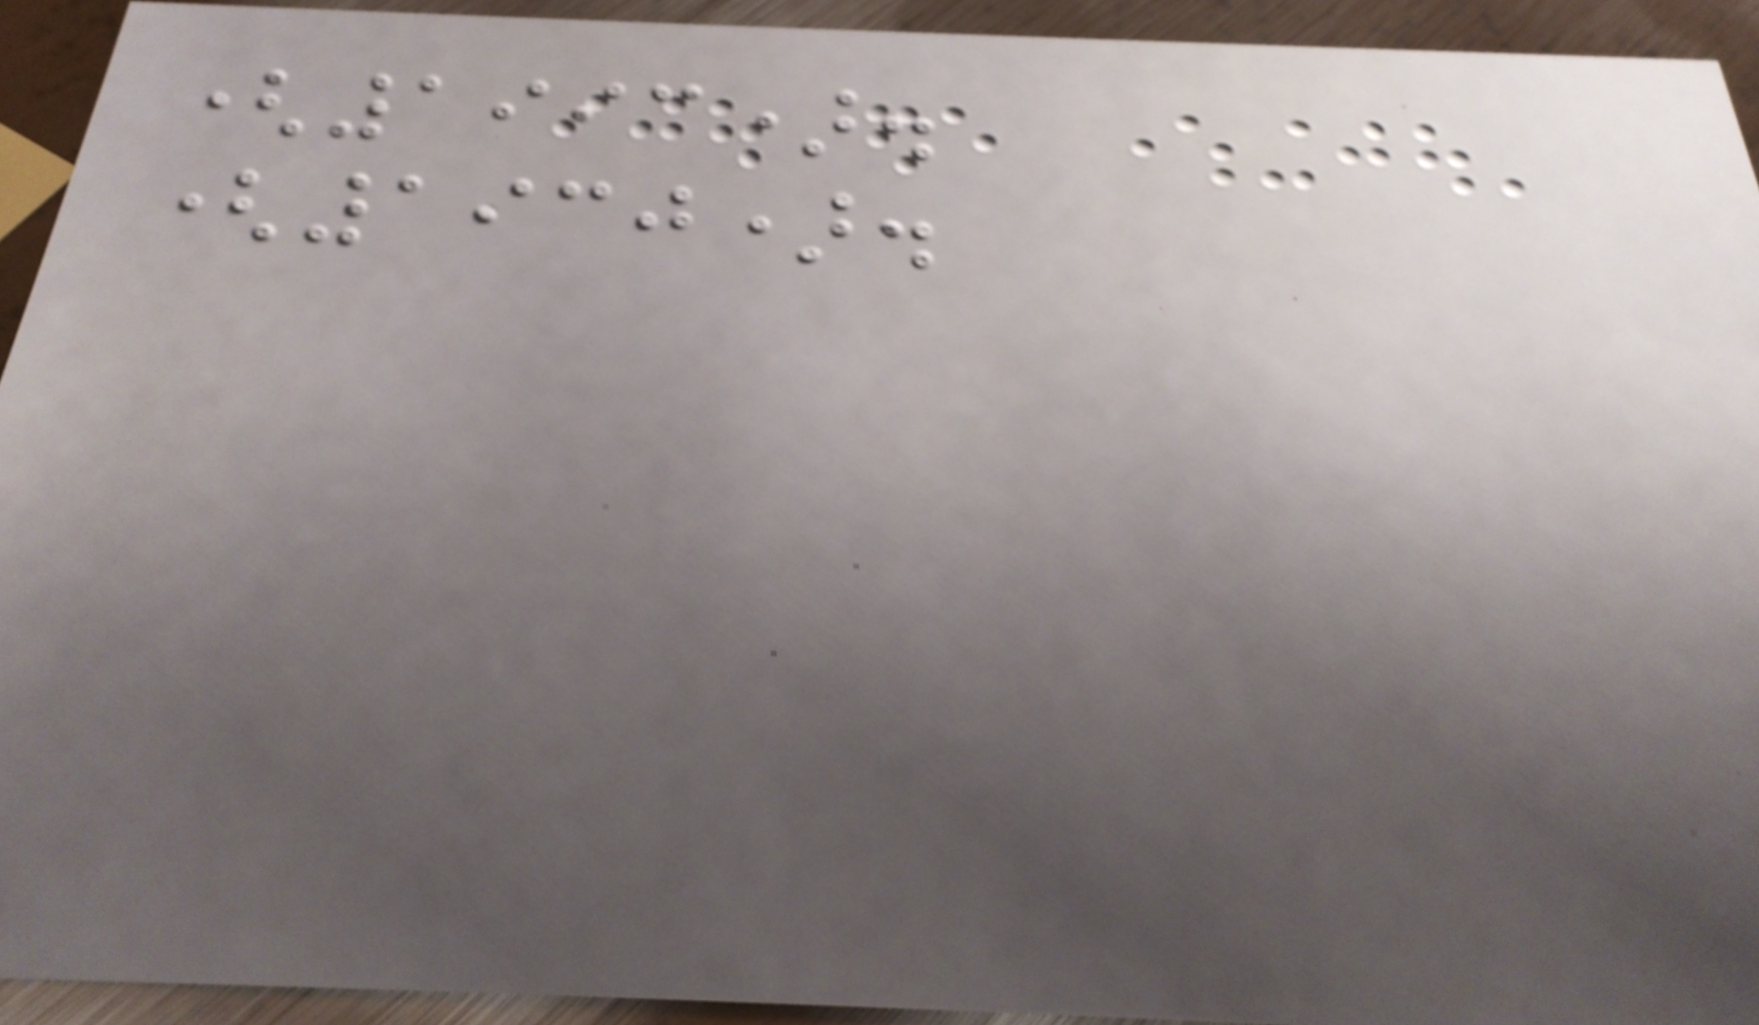(1993).
(1930).
